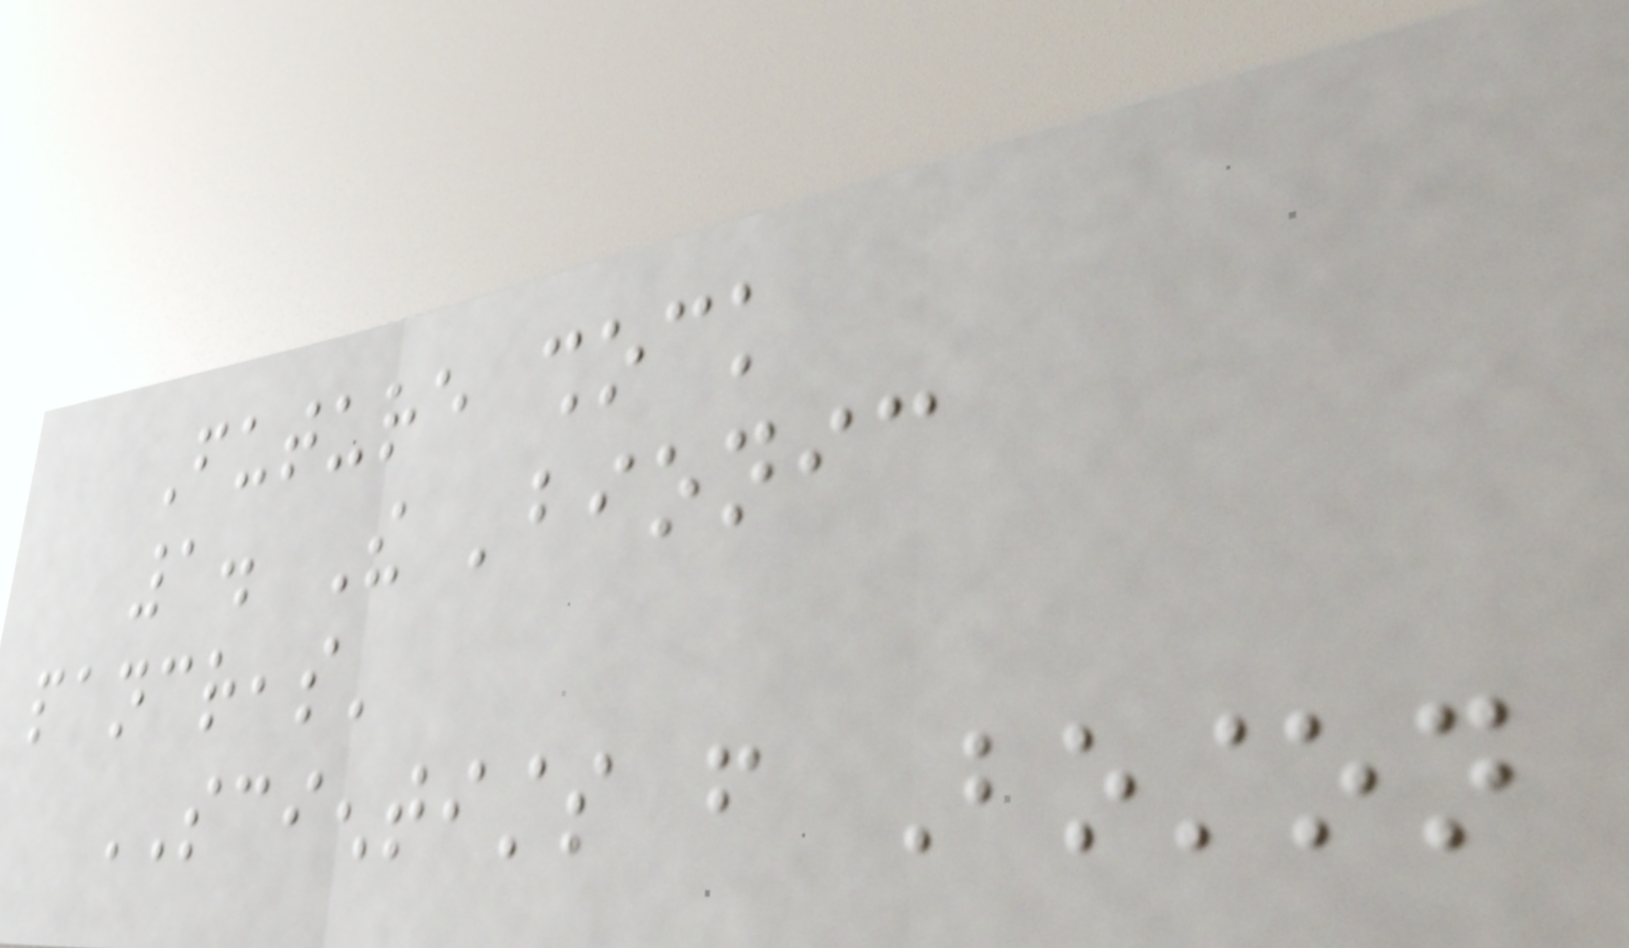Future shock
1. The 'bionic
pancreas'
SCIENTISTS from Boston
